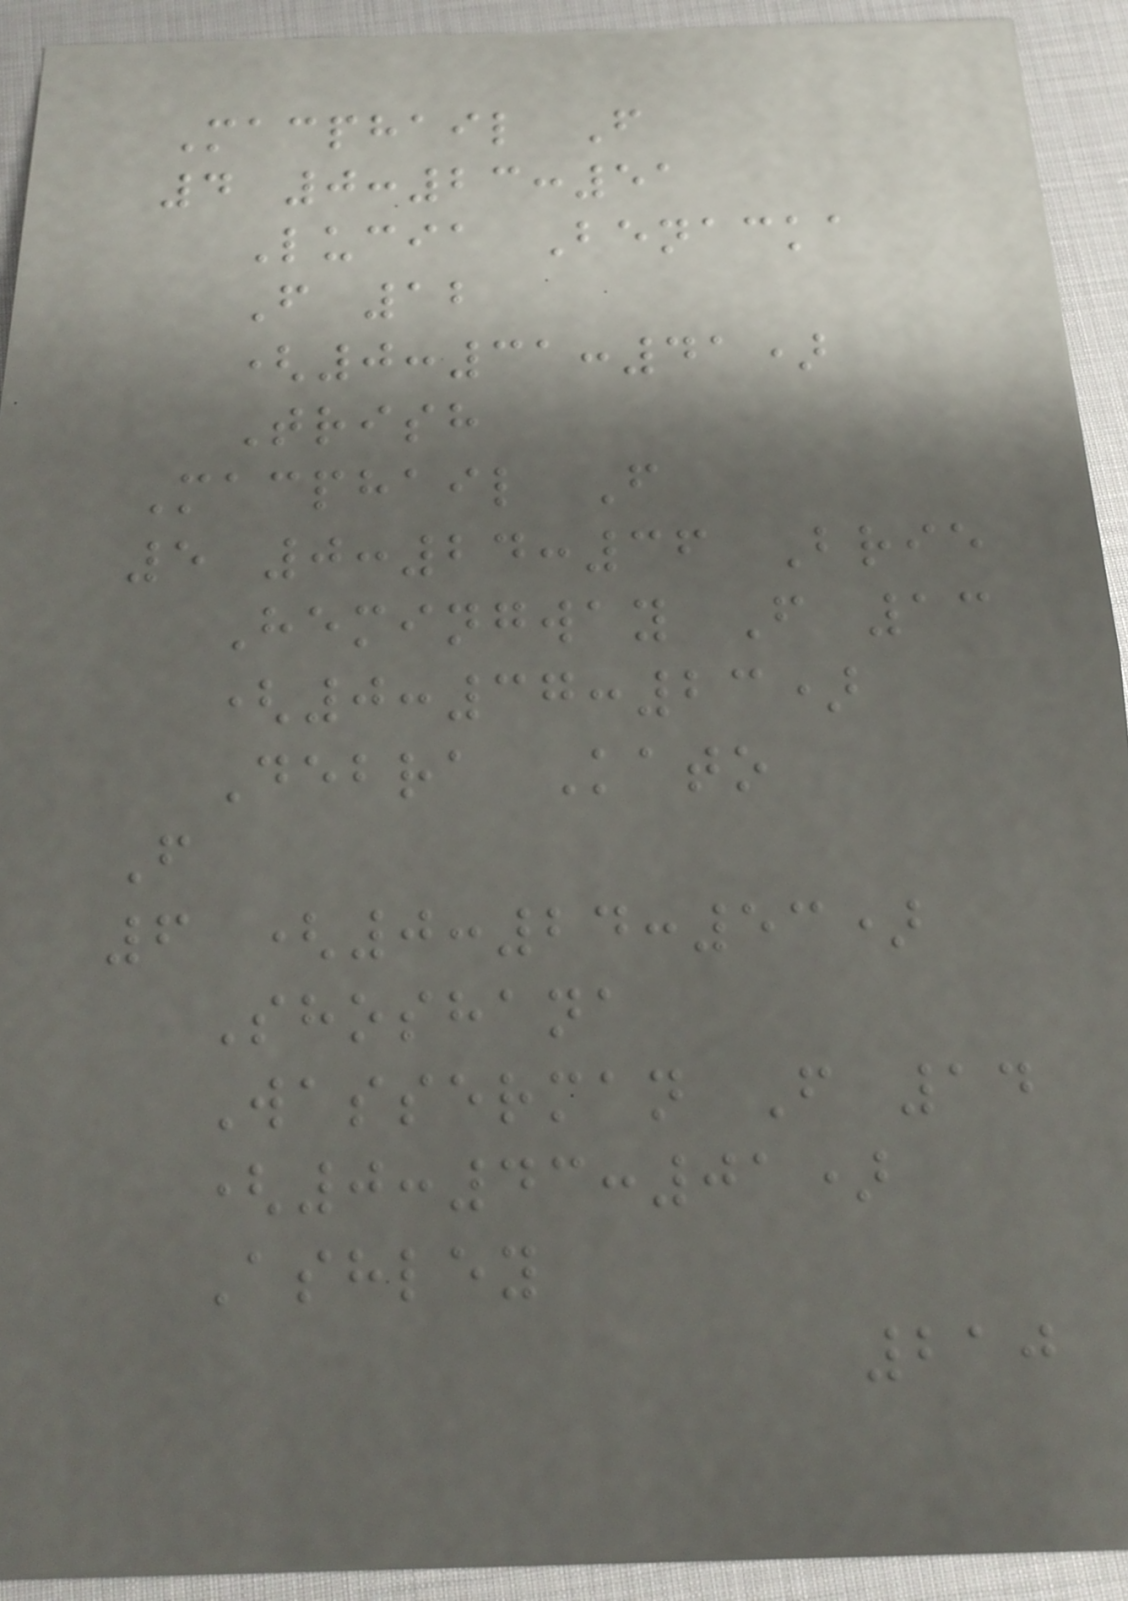Macphail F
4 0:23:51
Lucia Benacka
F 12
(0:31:41)
Trish
Macphail F
5 0:24:36 Brie
Hemingway F 13
(0:37:23)
Debra Kato
F
6 (0:24:53)
Shoshana
Wasserman F 14
(0:43:01)
Ashley
210
